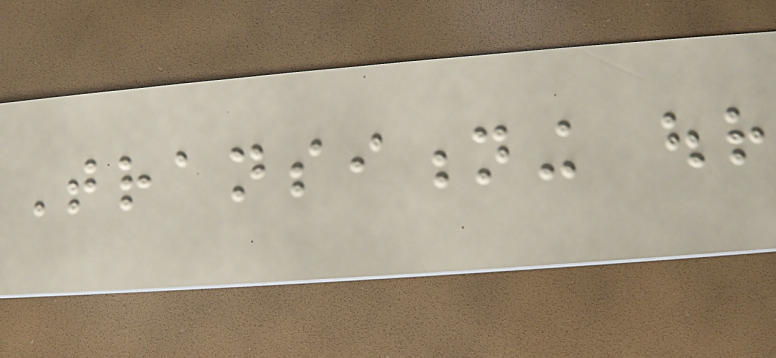Transitioning our
